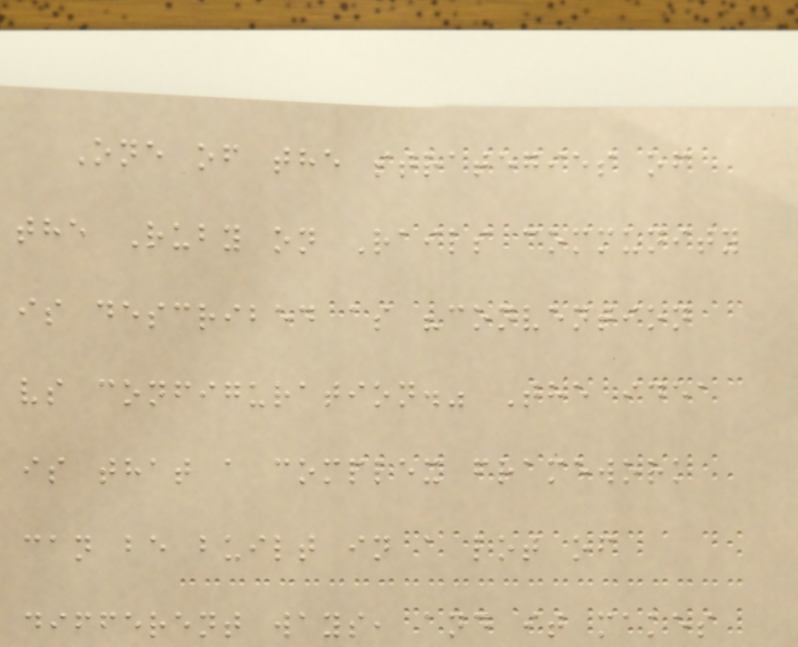One of the strategies of
the Ruby on Rails community
is described as "convention
vs configuration." The idea
is that a complex framework
can be built in a lot of
different ways, and it makes
